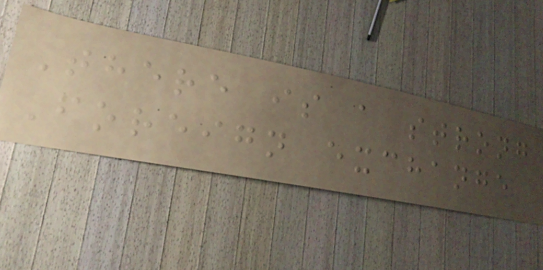There is a strong
Foreign exchange
